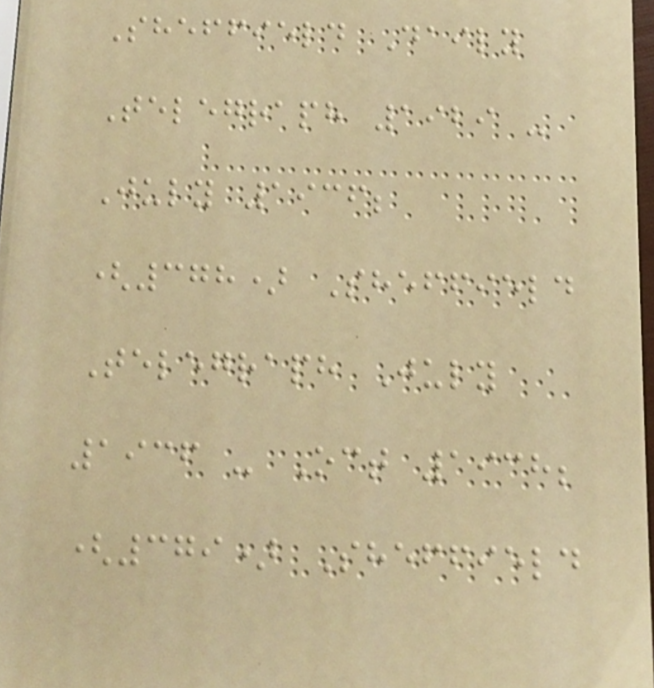Sheffield Daily
Telegraph 1929 -
July 1936;
(378) Sheffield
Telegraph July
1936 - Oct 1938;
(379) Sheffield
